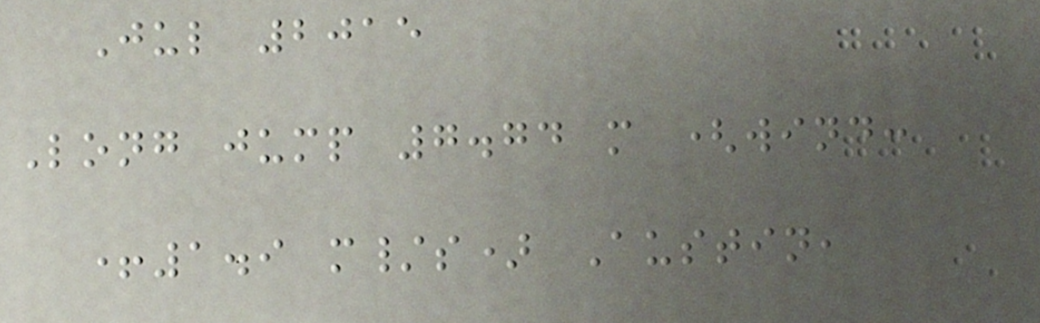Jul 2015
Long jump 7.74 m (wind:
+1.9 m/s) Austin,
